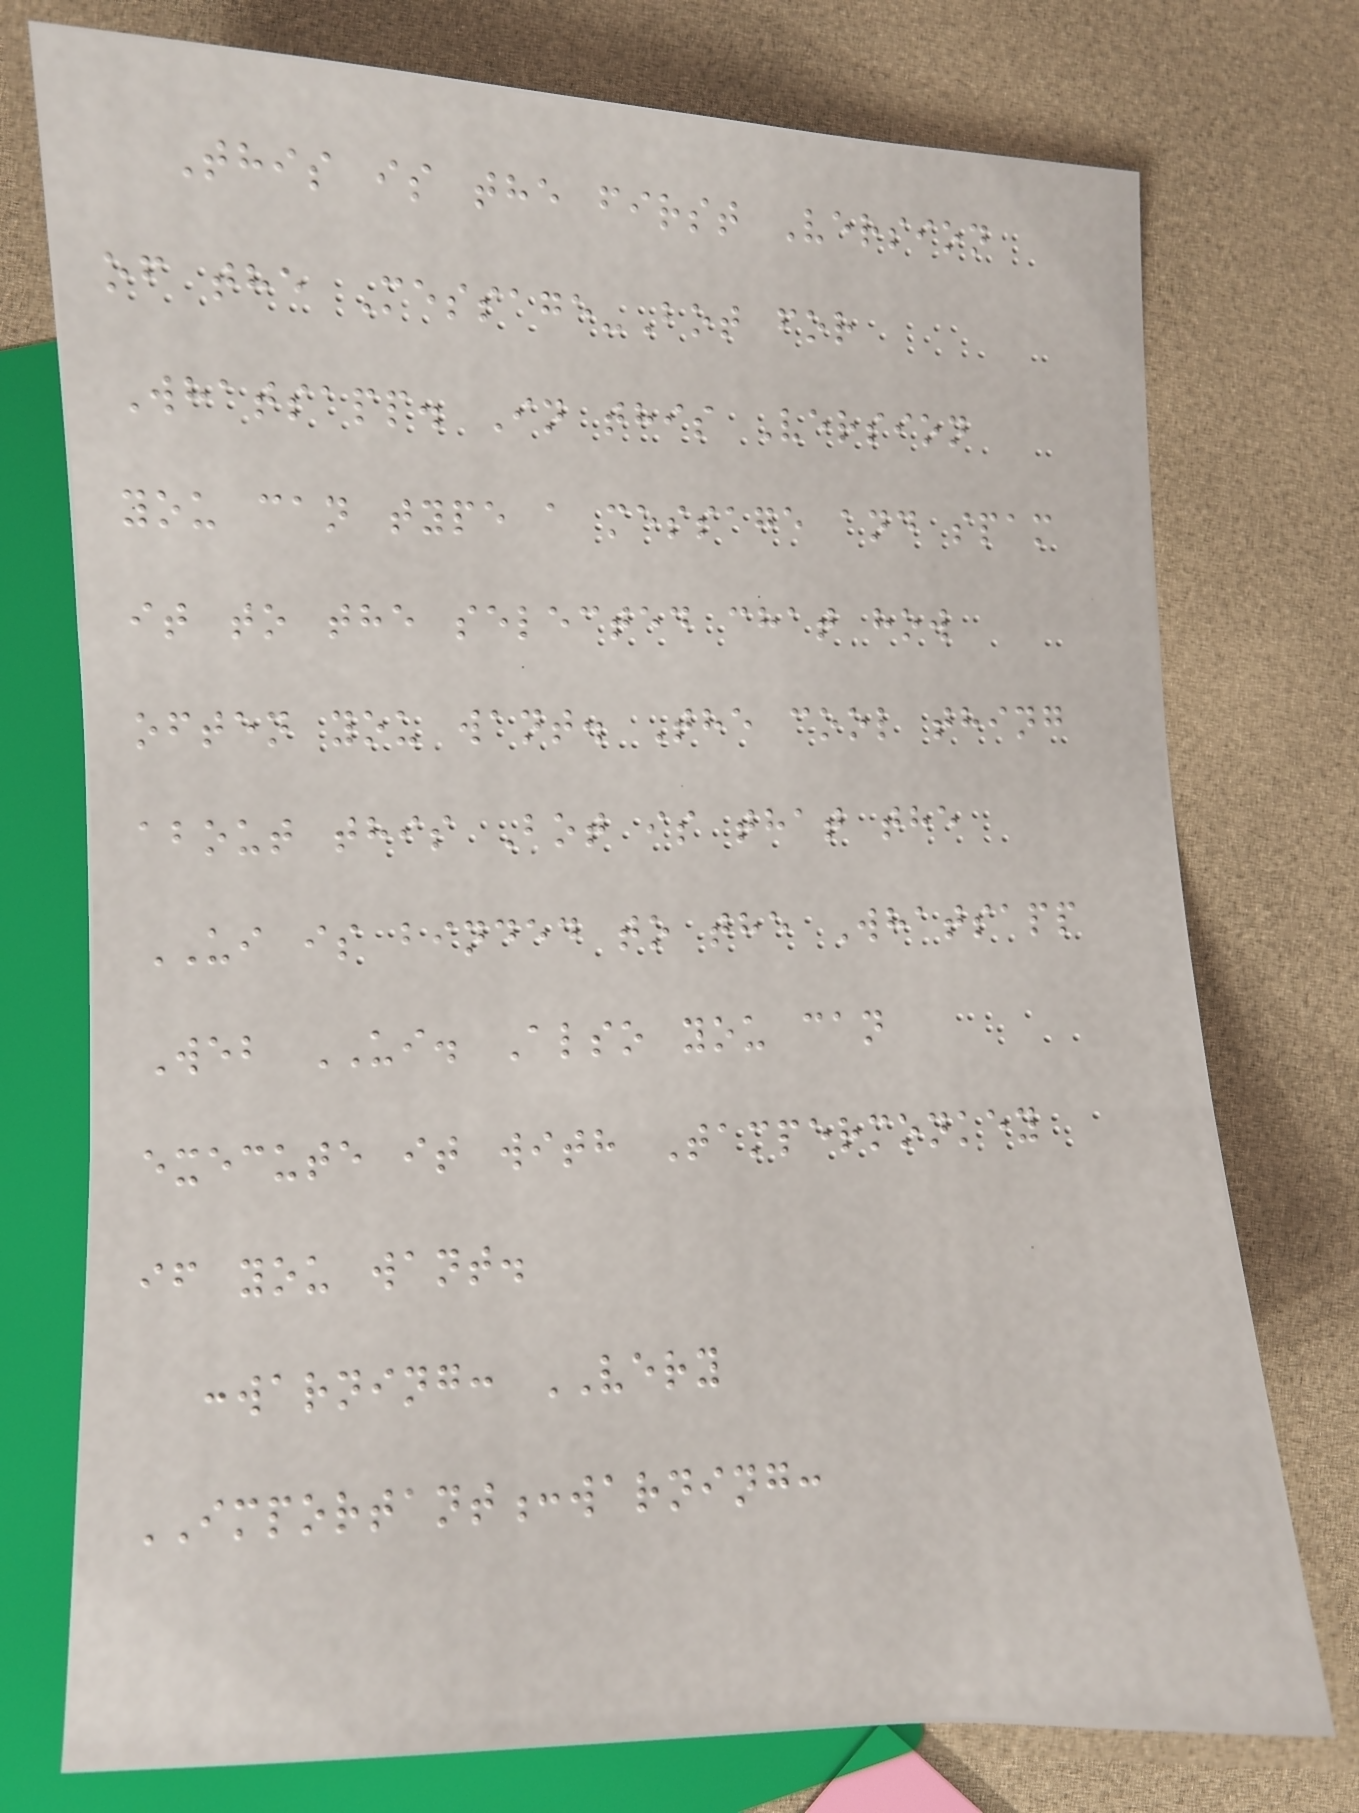This is the first Version
of the Message-Bot for
Whatsapp. In this Version
you can type a message and spam
it to the selected chat how
often you want. The cool thing
about this Bot is that the
UI is binded to the Whatsapp
Web UI. Also you can
execute it with Tampermonkey
if you want.
:warning: VERY
IMPORTANT:warning:
